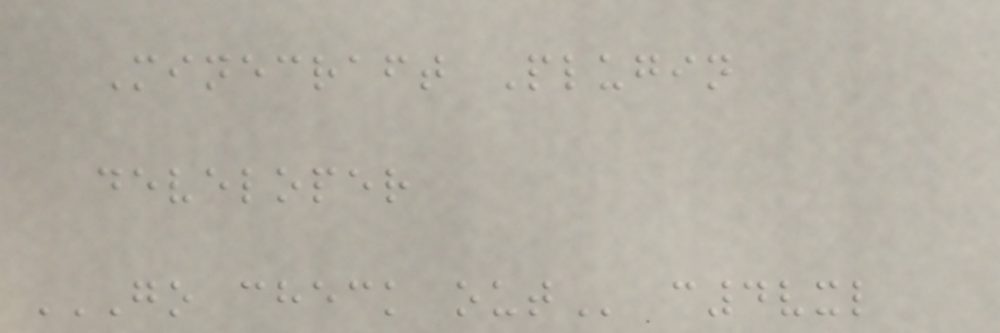Minecraft Plugin
developer
GO CHECK OUT c4vxl
